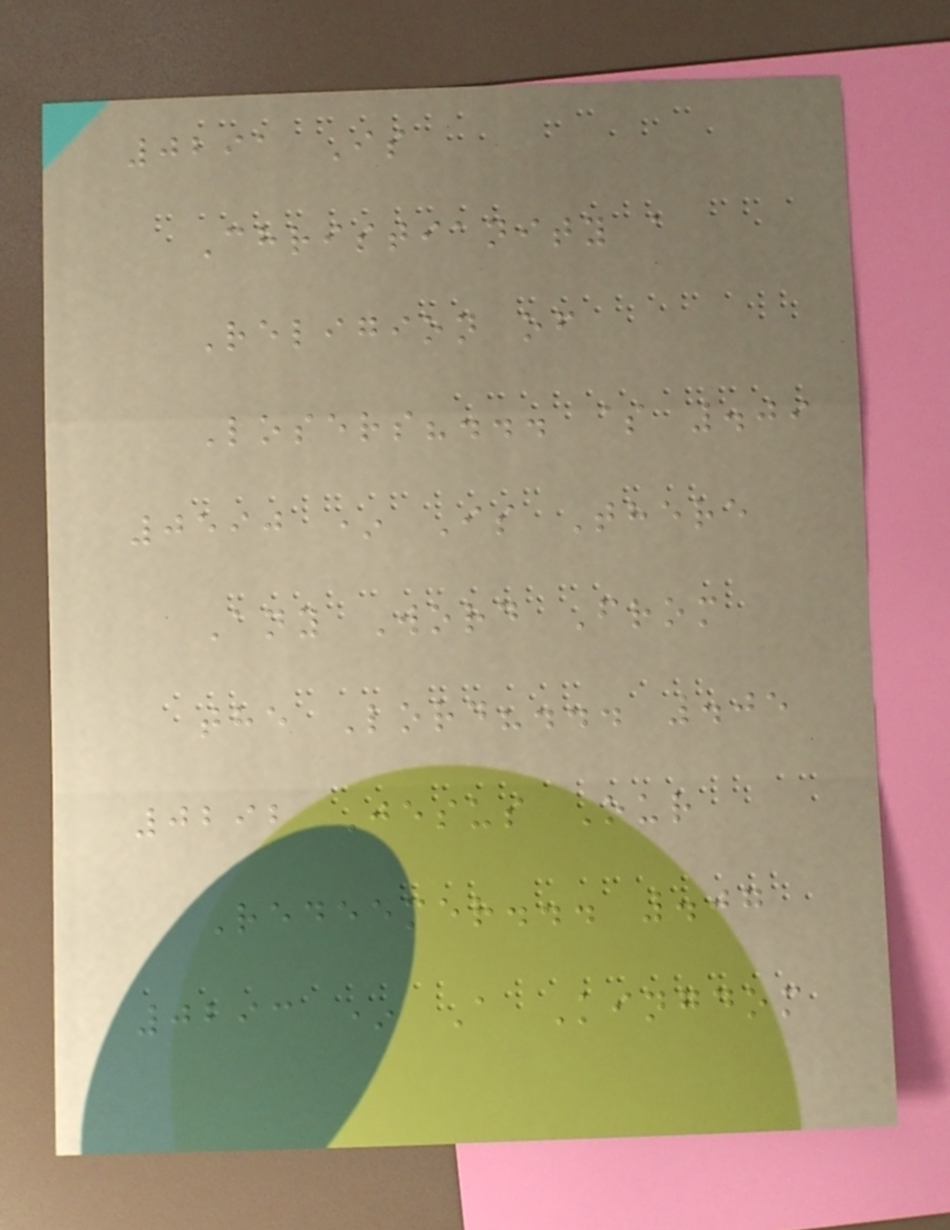0291 Is
Christianity a
Religion of
Losers?... $ .09
0590 * Is There
Any Word From
the Lord?... .05
0292 Jesus Our
Redeemer... .07
0293 * A Kingdom
